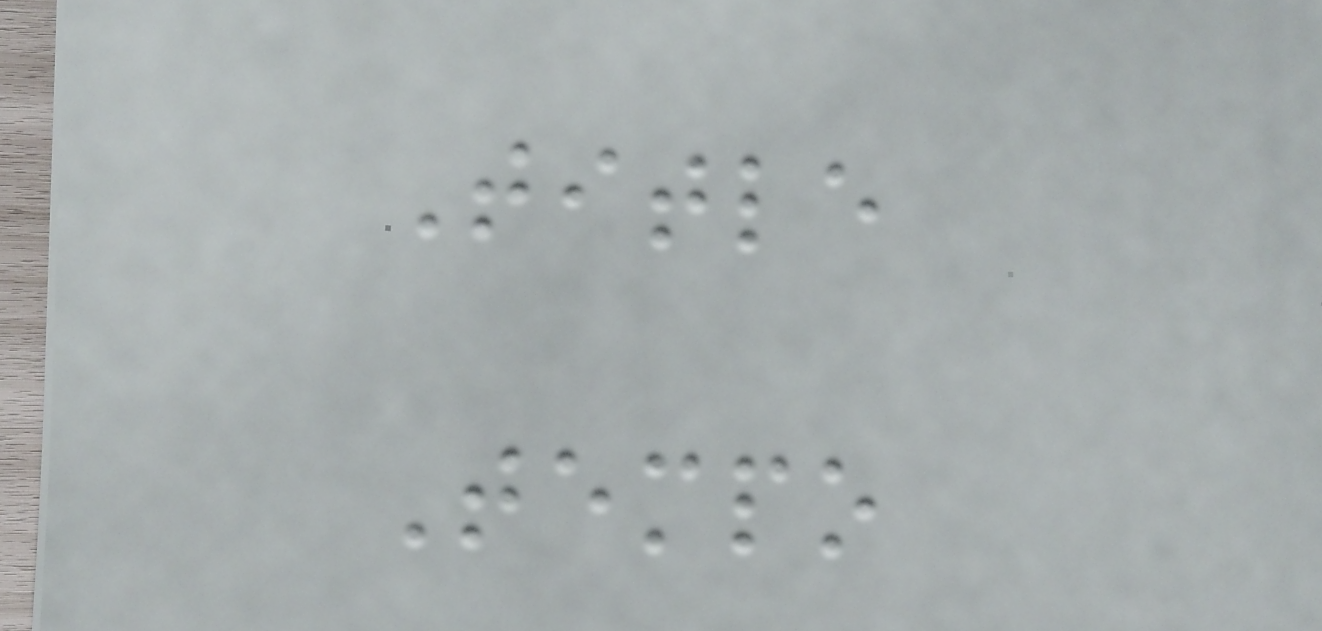Title
Tempo
